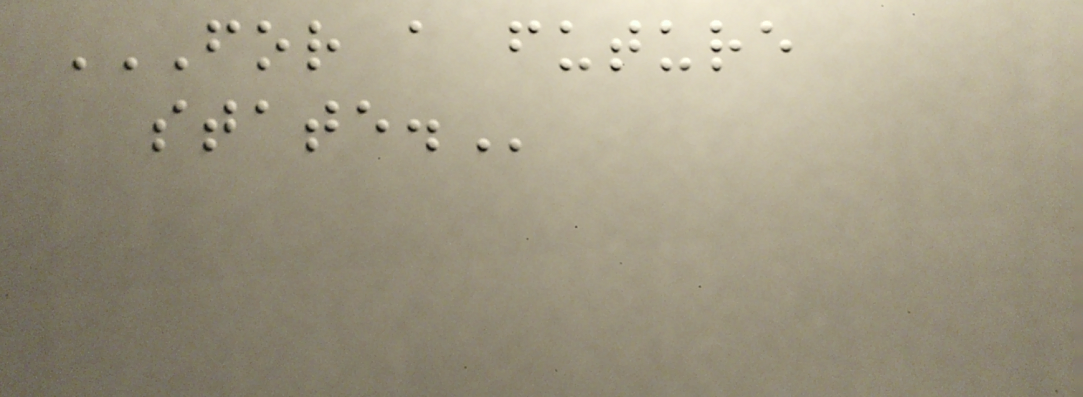FOR A FUTURE
STATE.
